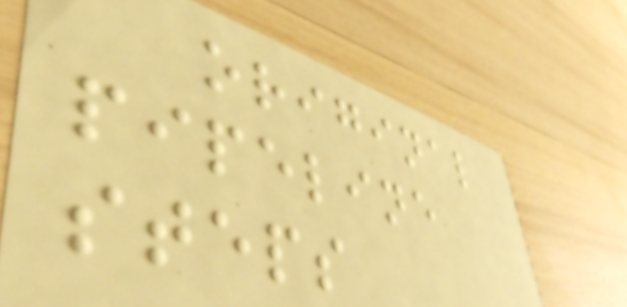original
pipeline
steps
